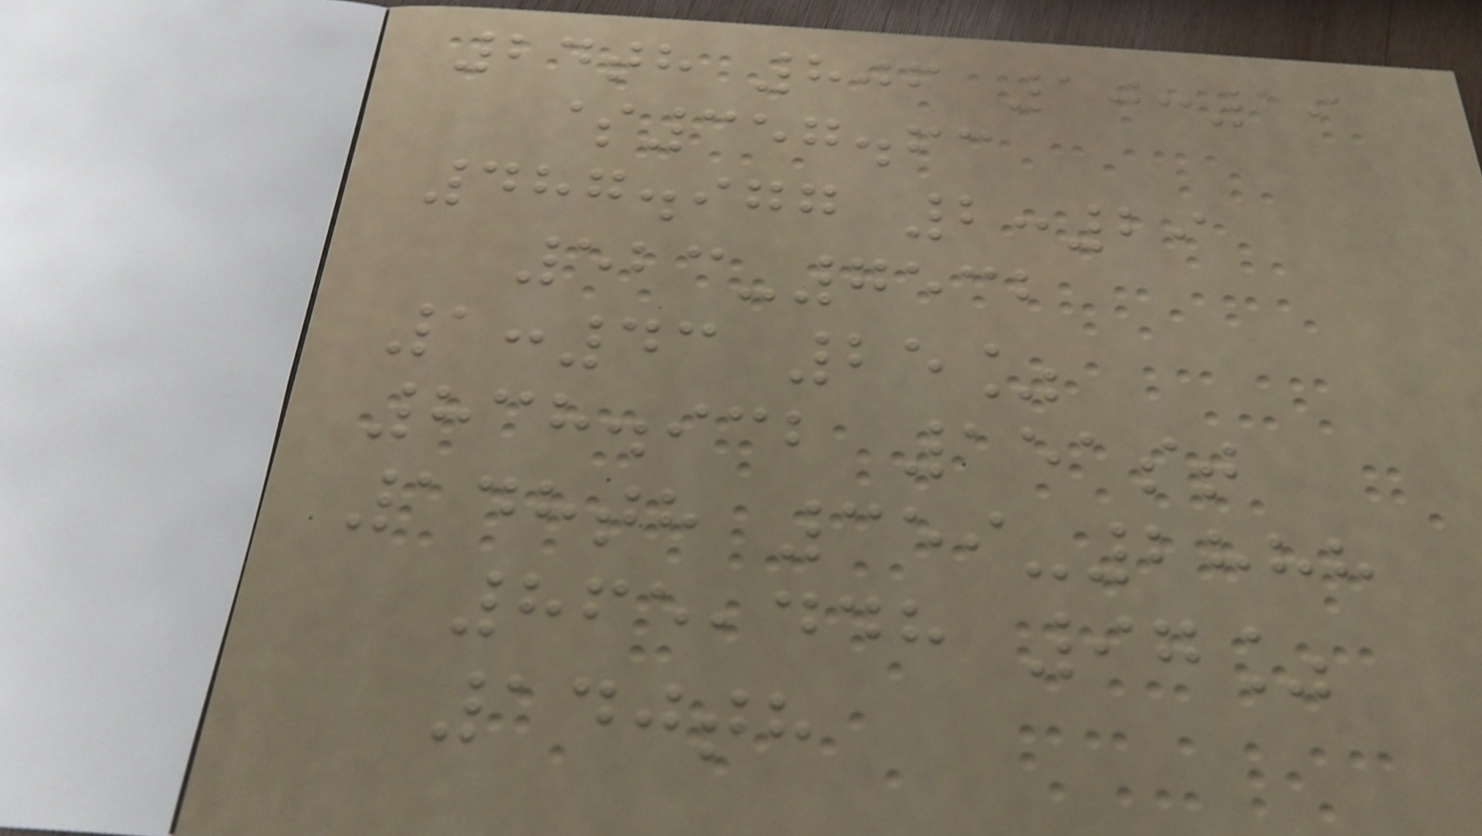24th 806 10:19
$357.63
487.977 2:29
523-7532
1:43 25%
838.932 151st
148th 359-2888
865,448 97%
140th
